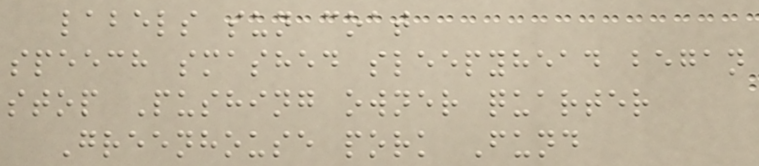labels sun coat
speech smashed sleepyhead began
stop Pushing owner quarter
Greenhouse pork Fund
